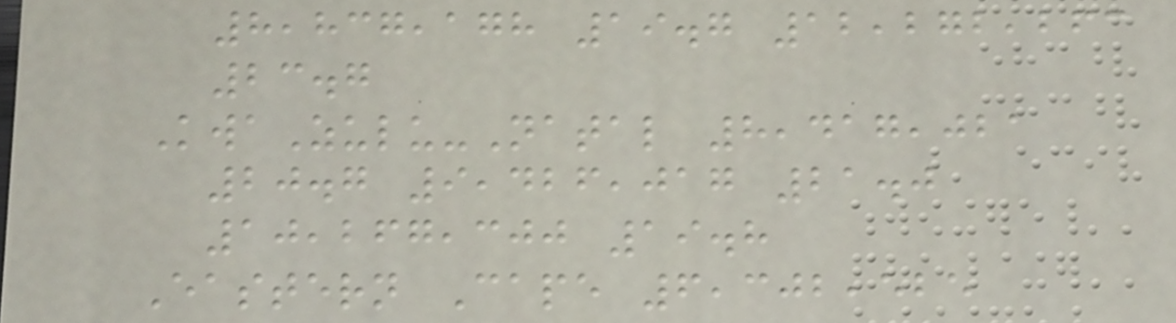8,837,178 19.7 12,272,263
23.7
KwaZulu-Natal 8,417,021
20.7 9,426,017 21.0
10,267,300 19.8
Eastern Cape 6,302,525
